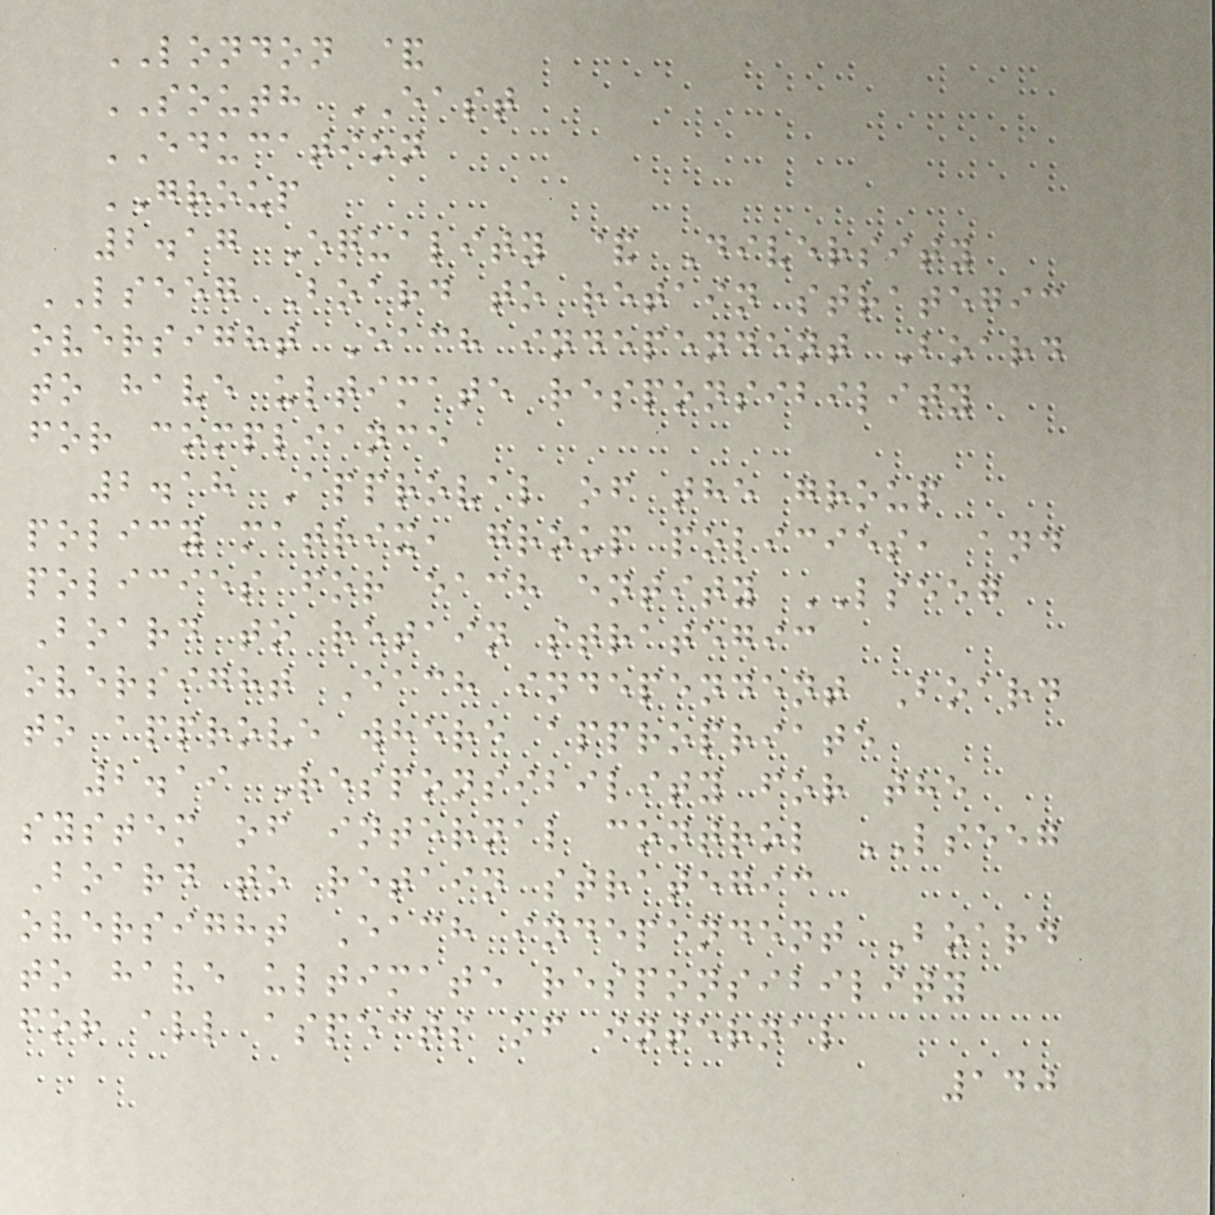LONDON &
SOUTH EAST
EDUCATION
GROUP
2.17 Equality & Diversity
LSEEG Board to retain strategic
oversight Each independent Board
to have ultimate responsibility
for compliance
2.18 Approval of the group
policy matrix, group policies, and
policies for each entity LSEEG
Board to retain strategic
oversight Each independent Board
to approve where appropriate
2.19 Responsibility for the
system of internal control LSEEG
Board to retain strategic
oversight Each independent Board
to have ultimate responsibility
for all aspects of internal
140
